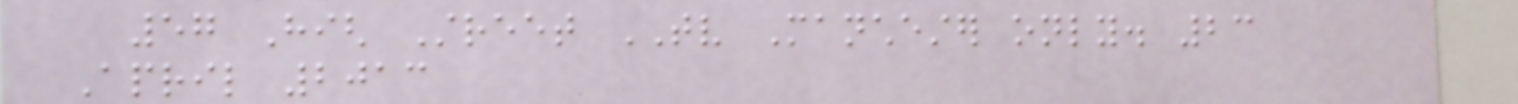57 High Street TV Manchester only. 23
April 2013
